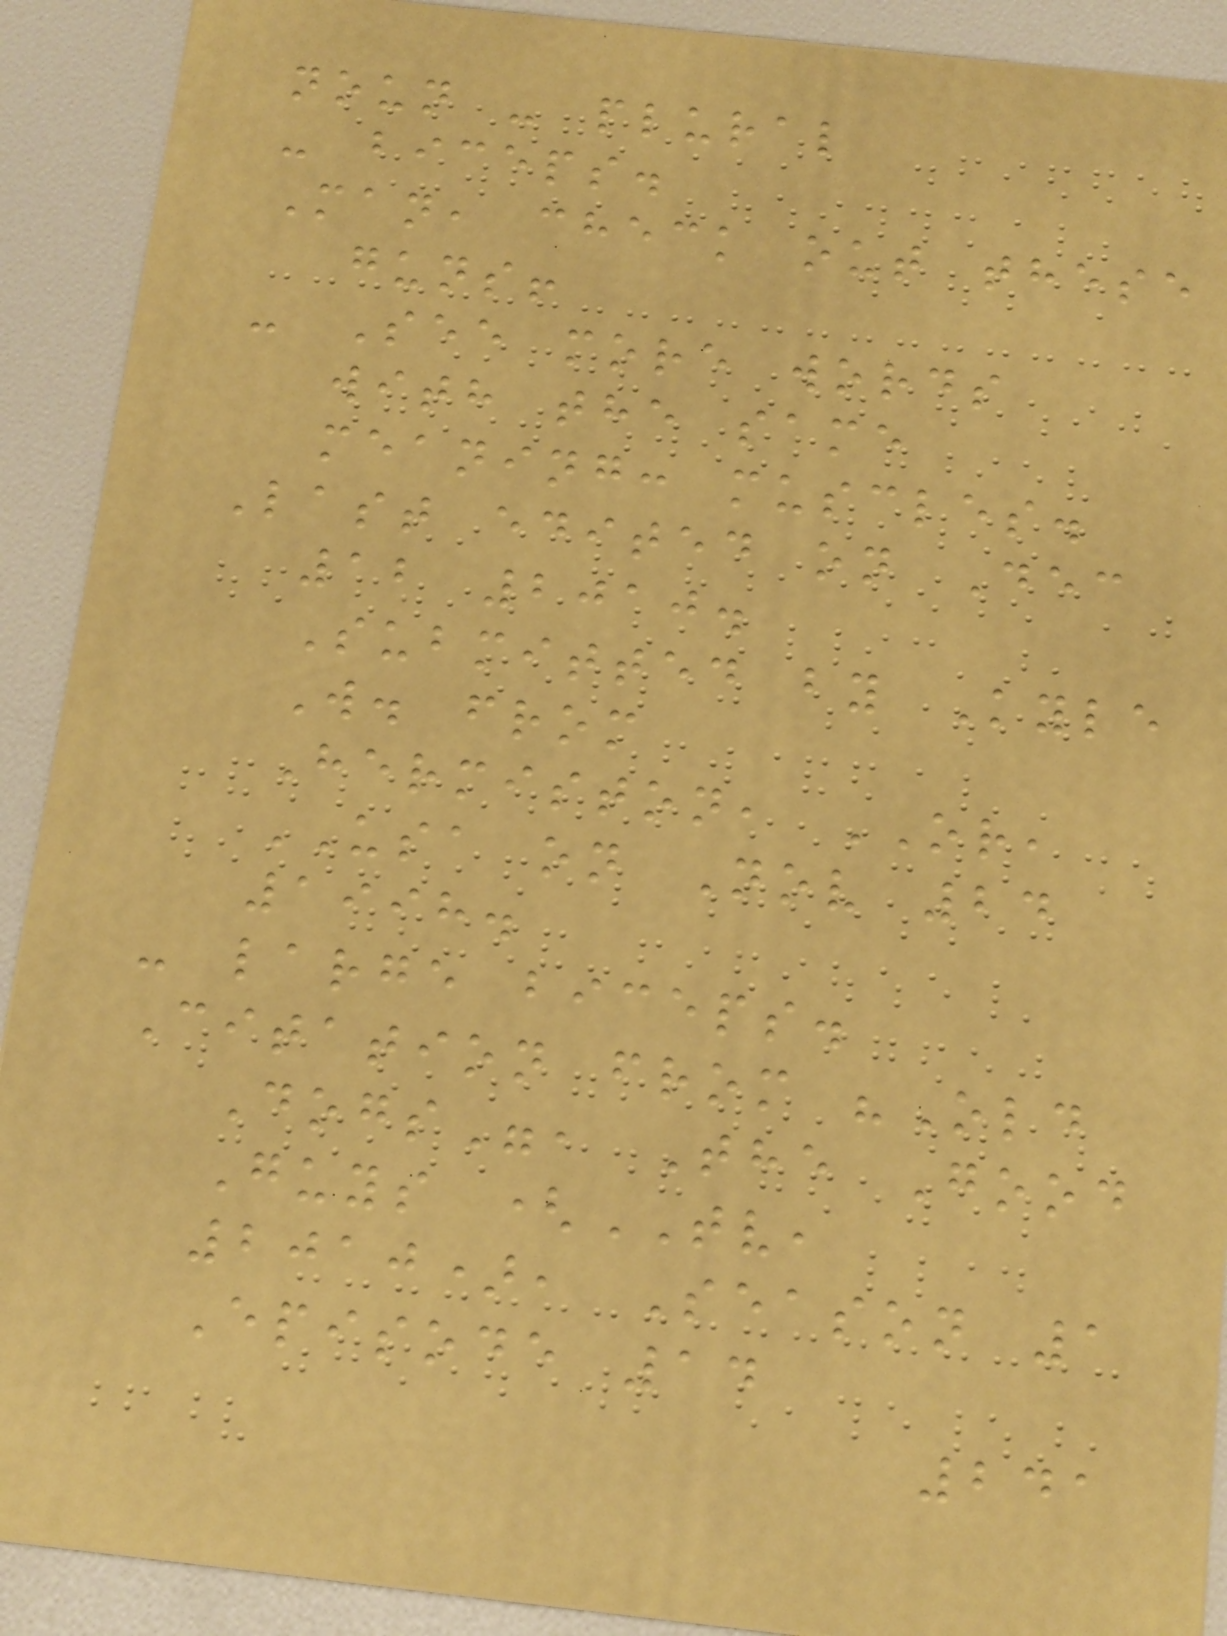noun - plural
- biceps.
Man, check out these
guns!
- See more words
with the same
meaning: muscles.
Last edited on Dec
12 2010.
Submitted by Kyle
W. from
Hermiston, OR,
USA on Nov 24
1998.
- large biceps.
Citation from "Old
Dogs", The Good
Guys (TV,
2010), Season 1
Episode 14
241
